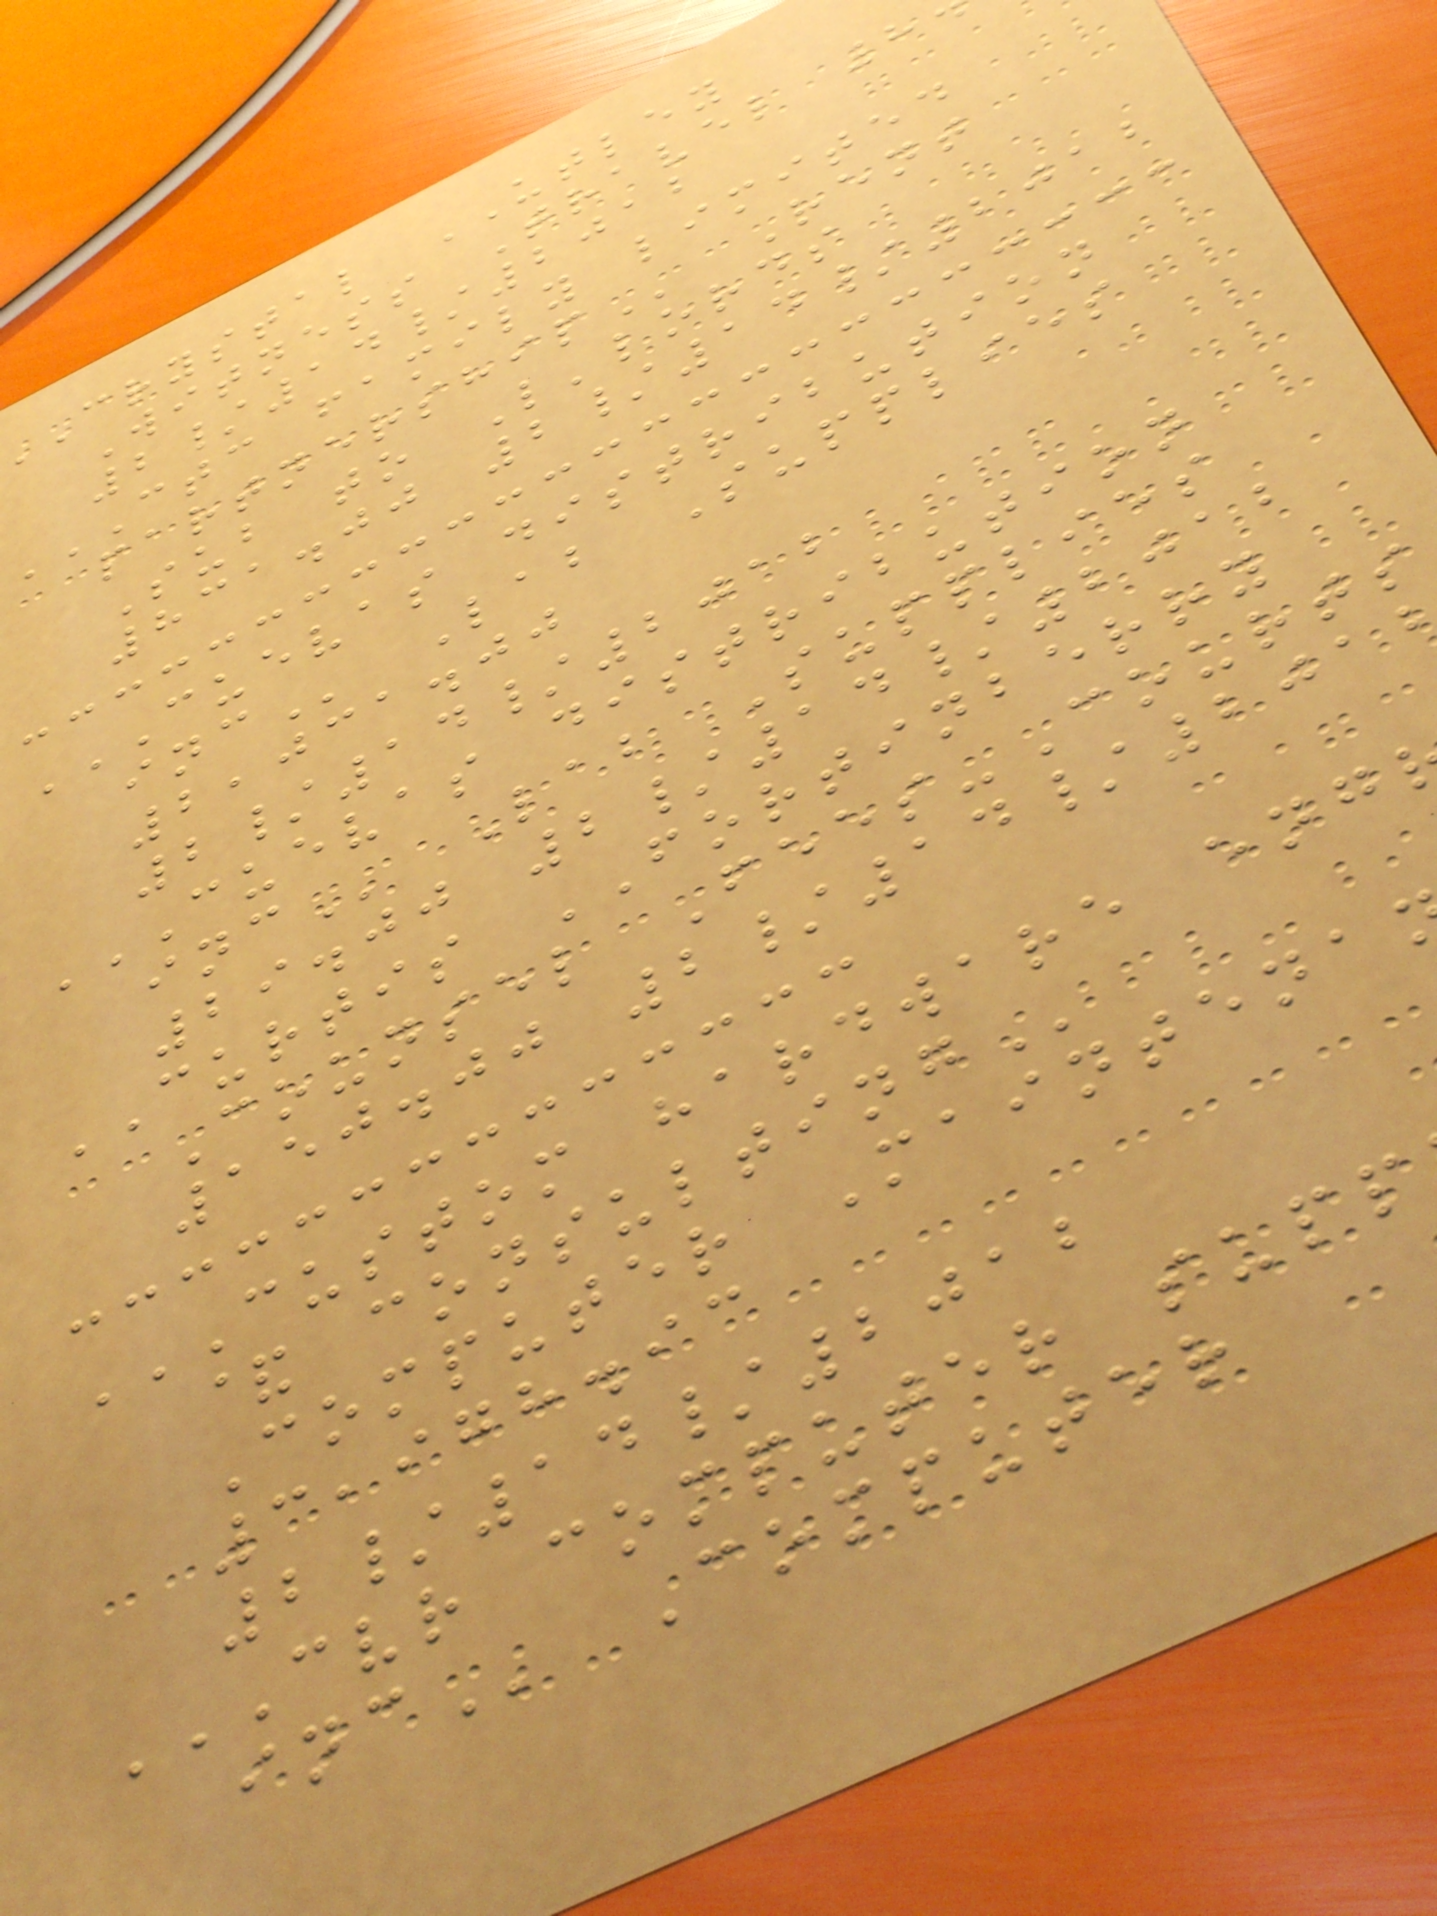crystal UTLEY
Witness Travel 8
2/14/2012
CTC FAMILY LIMITED
Rent
Sub to L'lords
831.00 2/14/2012
CUEVAS DISTRIBUTION
Lab Supplies
2,031.00
2/14/2012
CUEVAS DISTRIBUTION
Lab Supplies
29.00 2/14/2012
CURTIS FORTINBERRY
Counsel Fees-Courts
150.00 2/14/201
Computer Maintena
3,978.93
2/14/2012
Computer
